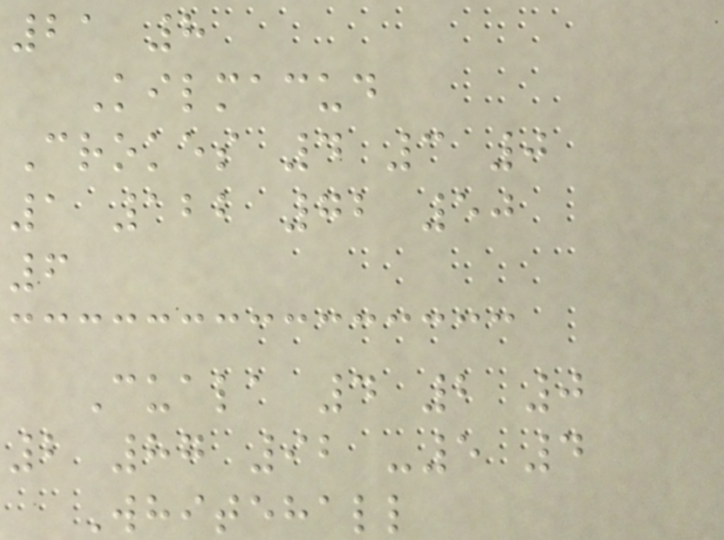21 8
Kilmacud
Crokes 4 3 0
1 122 72 50
6
Cuala 4 2 0
2 87 92 -5 4
Whitehall
